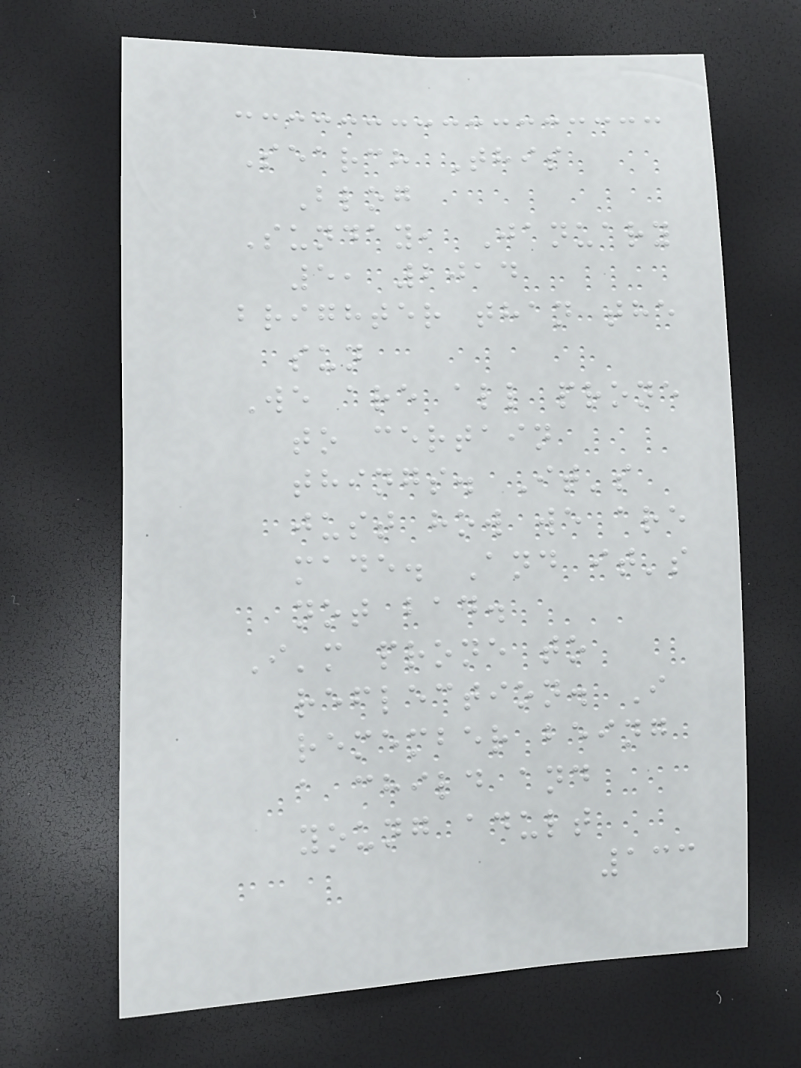Search This
Blog
Sunday, January
5, 2014
brighter than the
sun
We are all prone
to certain
things. It's
just how we are
made. And it's
not bad.
I'm prone to
reflection. I
remember being
a child and
young adult
133
